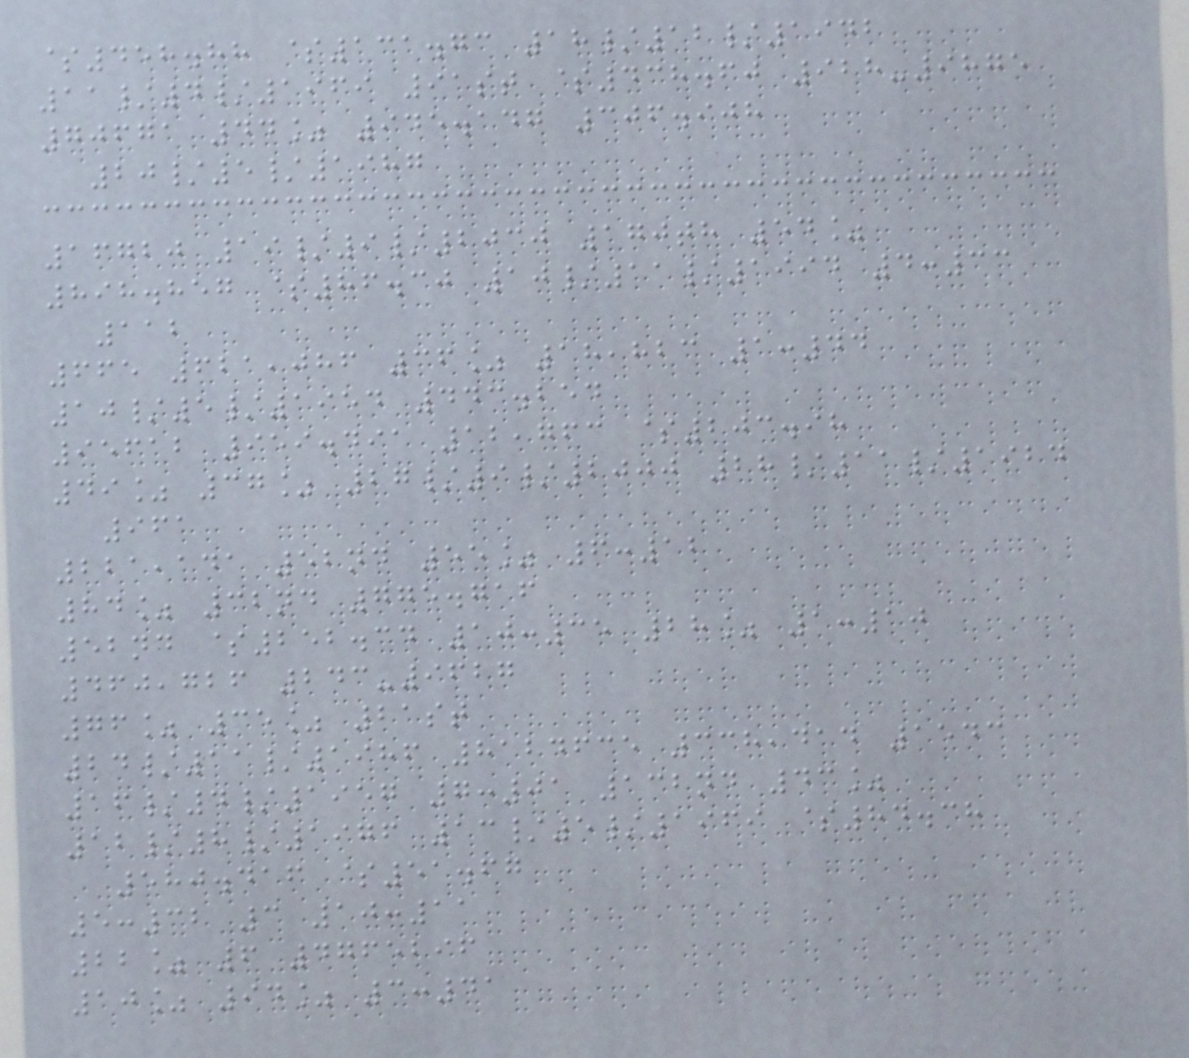$458.88 $131.73 18/12/1942
11/4/1969 91st $438.60 928-9875
70671 44% 945.147 306.908
20/5/1987
16720 19/9/2030 170th 54%
898.857 $86.30 10/11/1994 4:33
112
665 621,086 36% 18,823 1:44
10/5/1954 443.254
95612 959.491 12,763 $203.98
49% 37% 27/9/2000 28/11/1924
961
221,141 52nd 55% 6:12
84% 32nd 775.716
52nd $252.34 10:35 28% 1:10
460,726 243-9627
76% 35% 21st
24/11/1986 8124635 338,414 1543
16/4/1957 7:01 132nd 43%
12/8/1976 13/5/1969 $84.38
580.416 $51.67
5:32 3 10:11
22% 6 4765296
10% 94% 3:41
